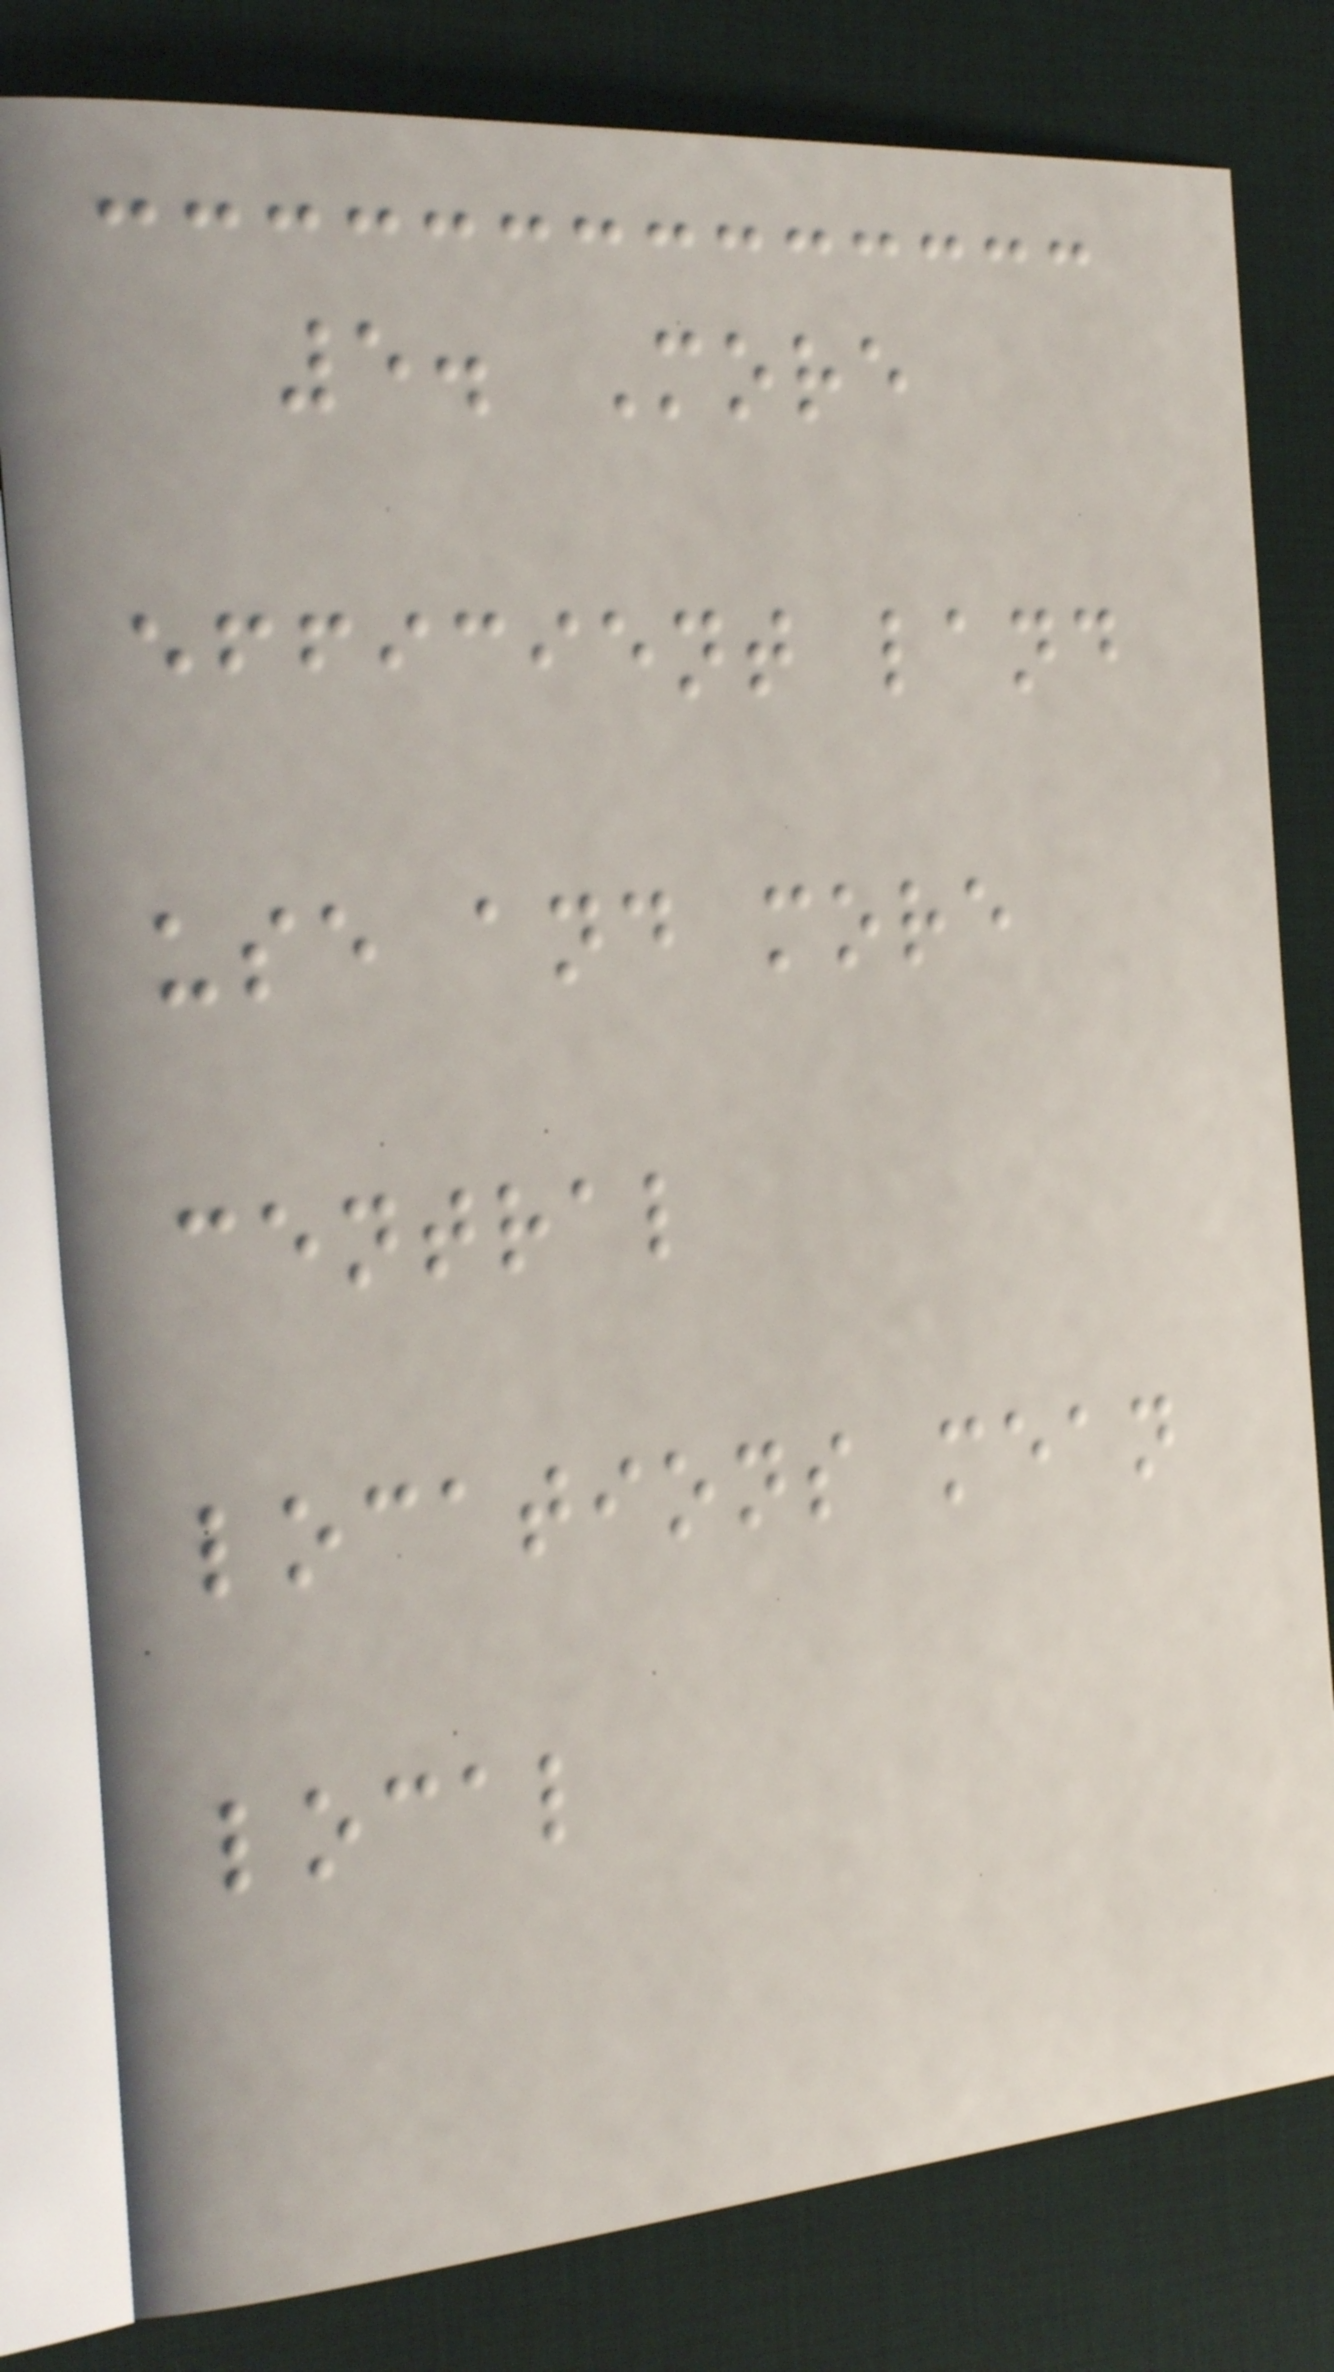5. More
efficient land
use and more
central
locations mean
local
